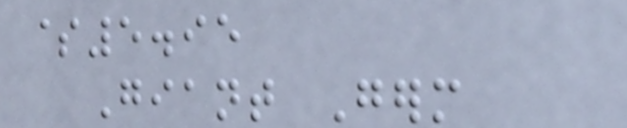$5.95
Giant Germ
